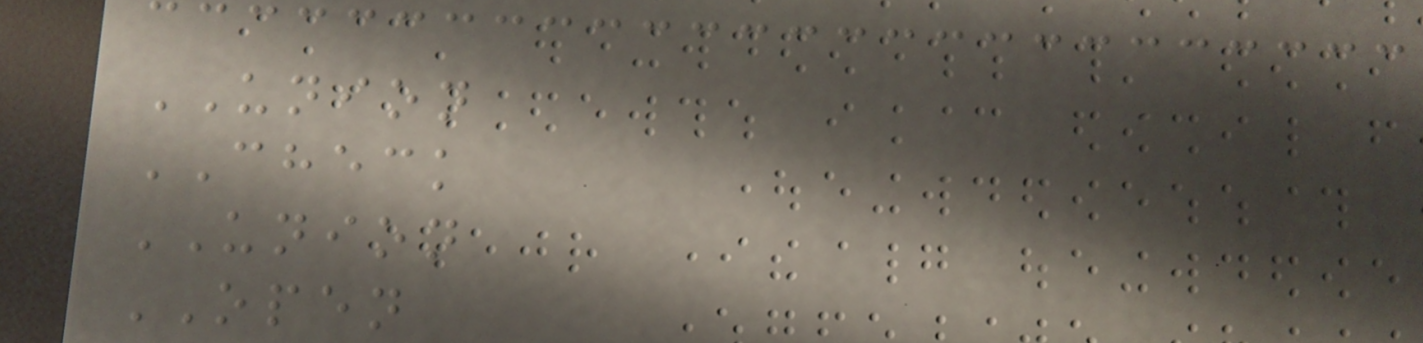UNION
CHECK
UNION
OPEN
